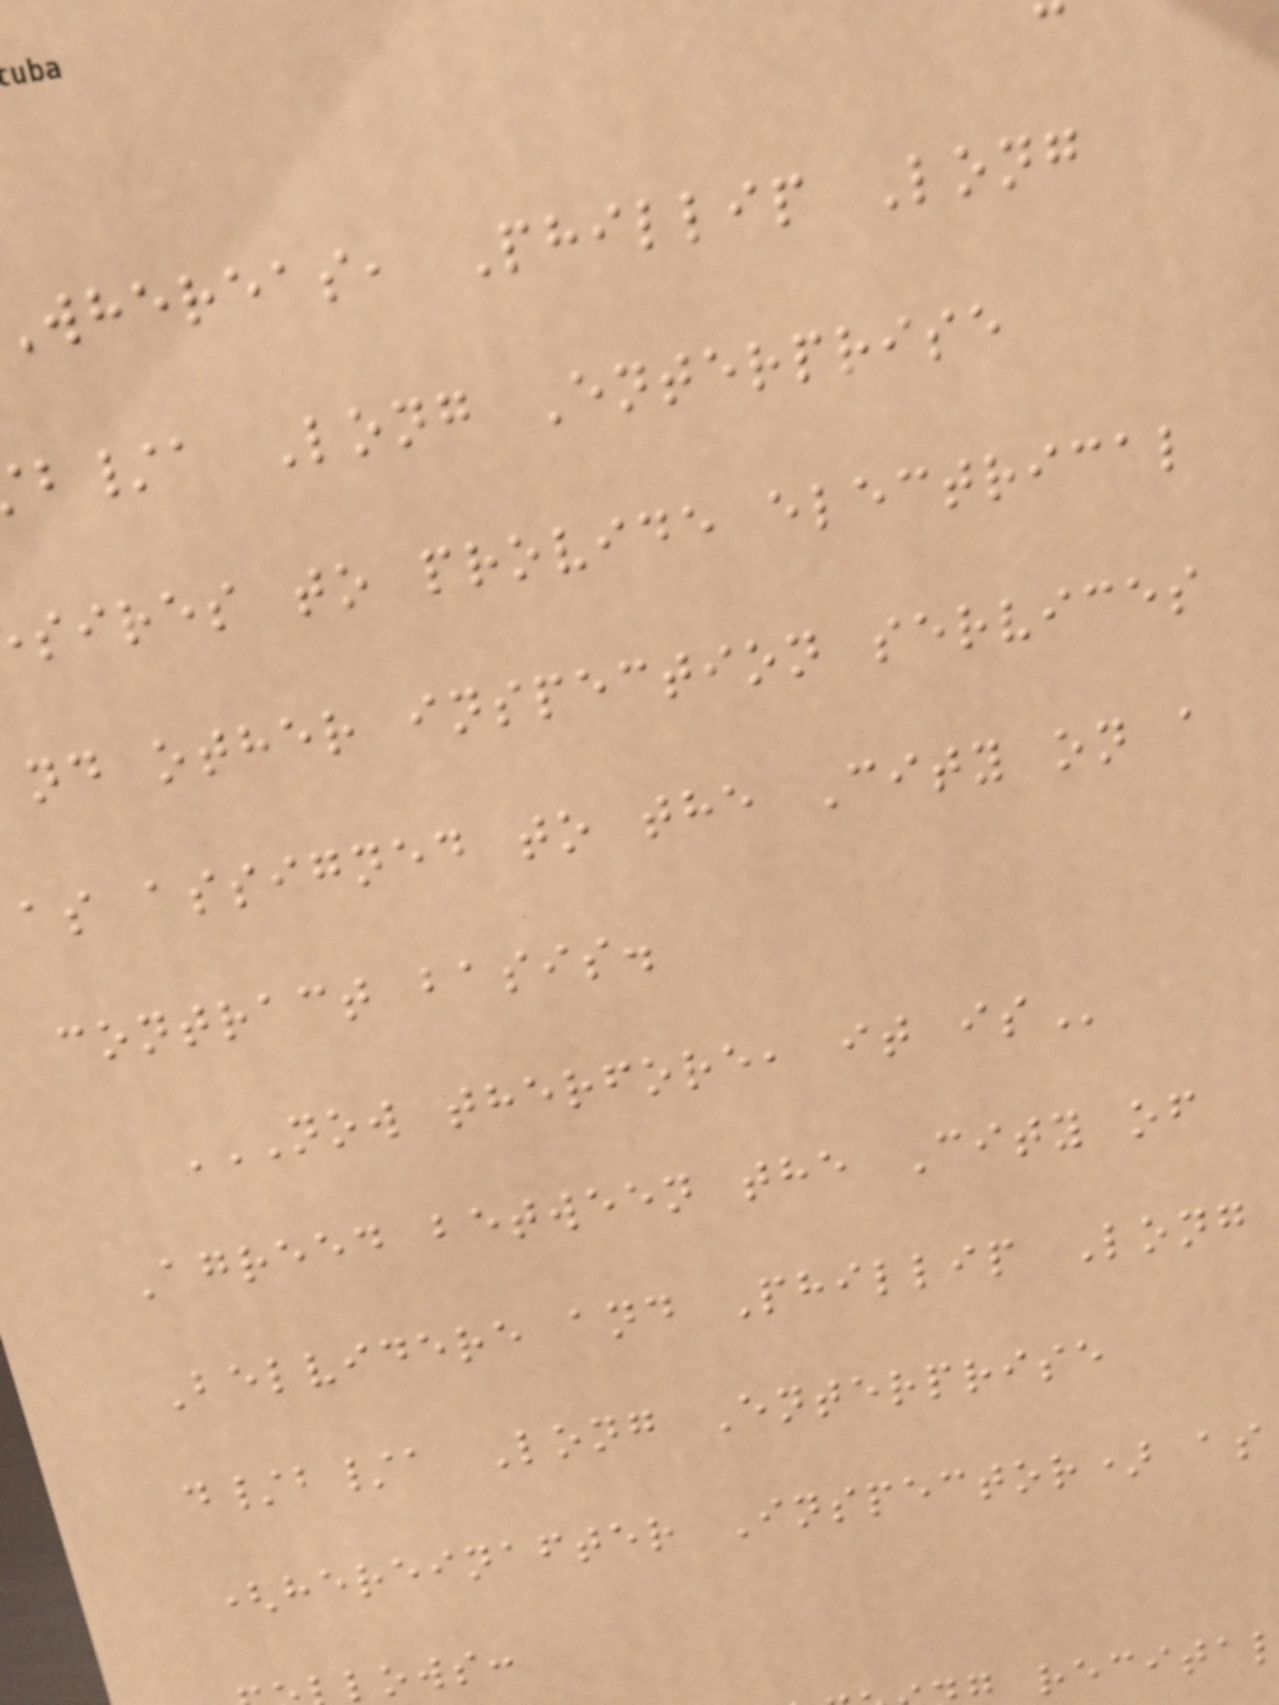whereas, Phillip Long
b/a Long Enterprise
sires to provide electrical
nd other inspection services
as assigned to the City on a
contract basis.
NOW THERFORE, IT IS
Agreed between the City of
Belvidere and Phillip Long
d/b/a Long Enterprise
(hereinafter Inspector) as
lows:
